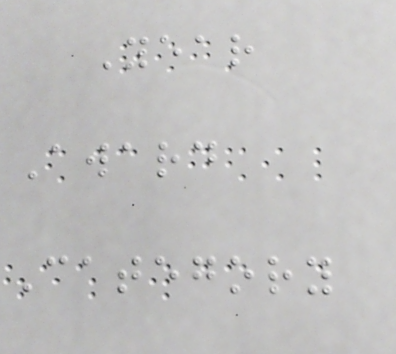Year
Award
Category
